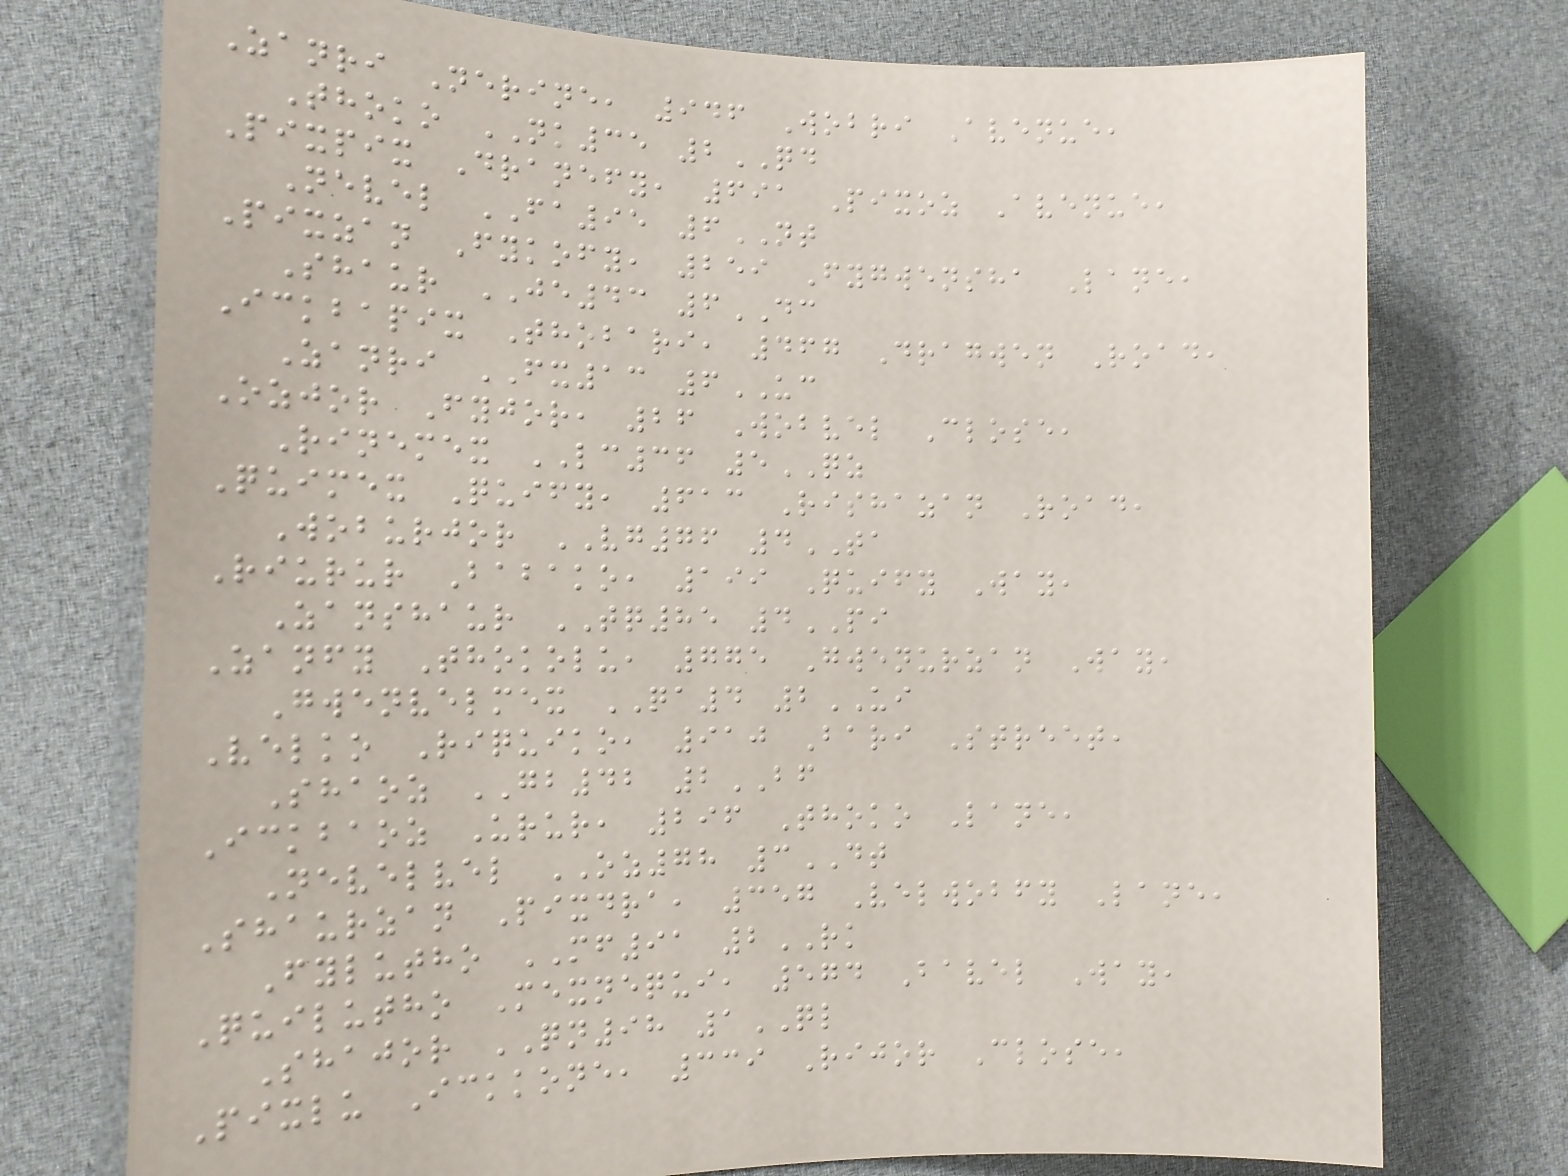Zanri Nerine, 946 Wobri Avenue,
Thoko NK35 2QD
Pixpix Dranefy, 691 Pixoz Avenue,
Nevel FA95 6NT
Pixzan Fykofy, 259 Fygwensha Lane,
Shaur JE43 6DC
Ickbapix Thobari, 467 Dragwen Road,
Zanri FX13 6UC
Ozjor Fyjor, 26 Wobvel Close,
Rinemex LC36 5QZ
Quimex Quify, 613 Rishazan Road,
Woburjor VG76 4TA
Riurur Babako, 199 Quify Way,
Zanshaur TQ85 4PI
Zanfy Thokolu, 775 Gwenurzan Way,
Gwenvelmex QA4 2UI
Velko Riquiko, 910 Bari Street,
Shaoz GB42 2BF
Ickbaoz Urur, 296 Thoko Lane,
Nevelvel OZ78 3DT
Shaurzan Pixdra, 357 Velwobfy Lane,
Fylutho MF91 2RK
Quilutho Mexnequi, 574 Bavel Way,
Shajor QN98 1QL
Pixlu Ickkone, 339 Rijor Close,
